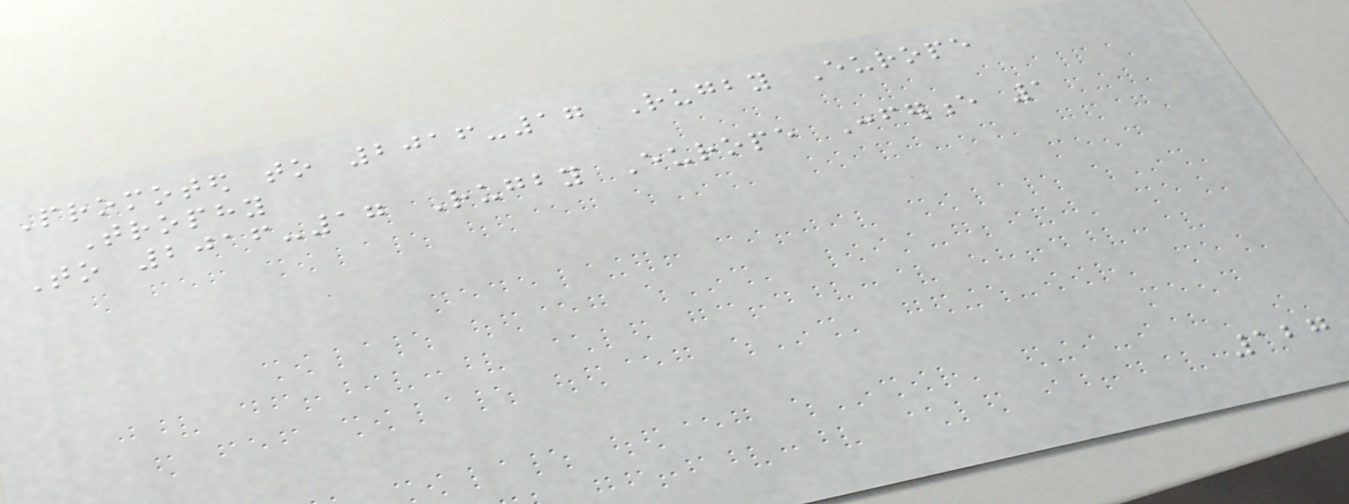Promoted to 2016-17 Rugby Europe
Trophy
To 2016-17 Rugby Europe Conference 1
127
